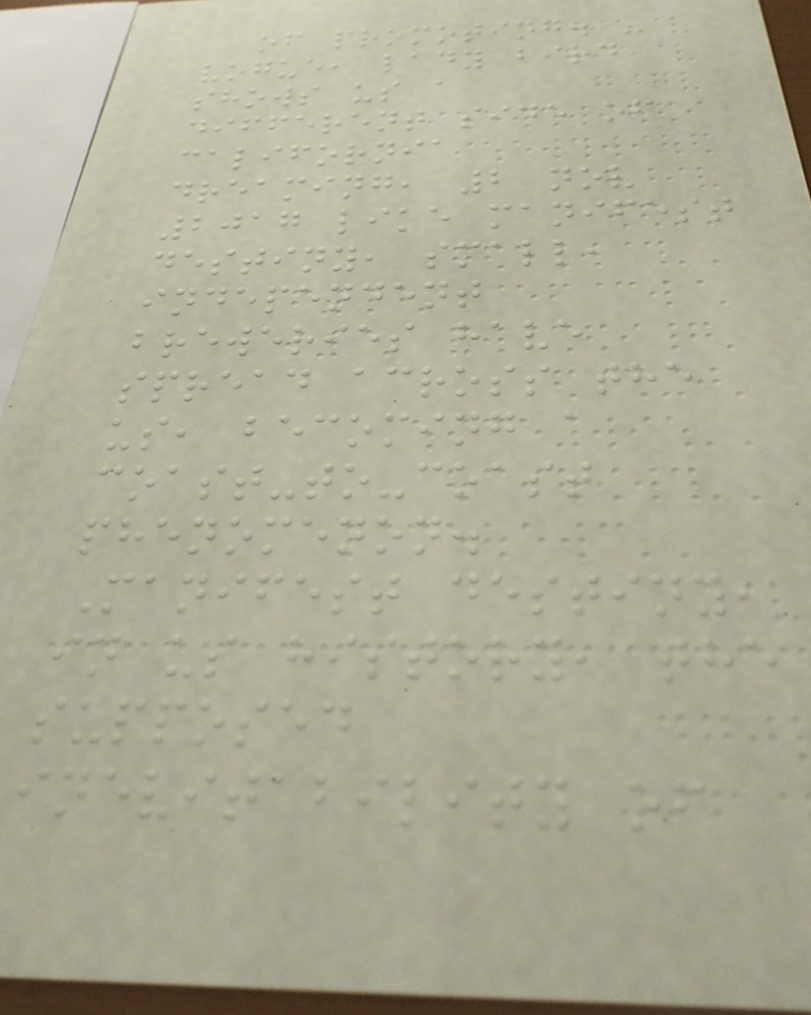of promoting. -
vogue, lady bird
shows us a
different side of
california
dreaming, 2 nov
2017 like manifest
destiny, small,
independent
breweries have
spread across the
us, becoming a
coast-to-coast
phenomenon.
Manifest destiny,
in us history, the
supposed
inevitability of
